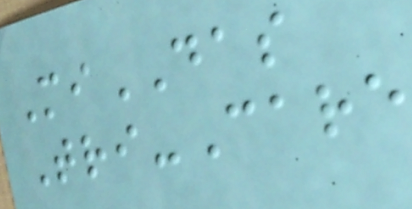MiDAS
Tri-Care
